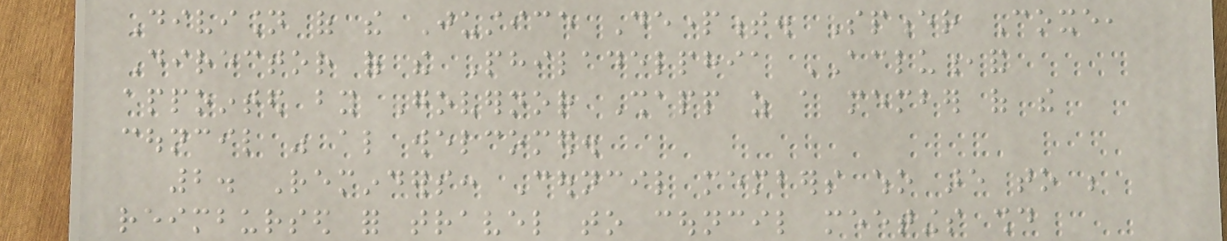Division of the Justice Department. Spencer Coxe,
Director of the Philadelphia ACLU,and
appointed by Governor Shapp as a member of the
council was also welcomed.
2. Reminders: Council members who are to be
reimbursed for travel to council meetings should
